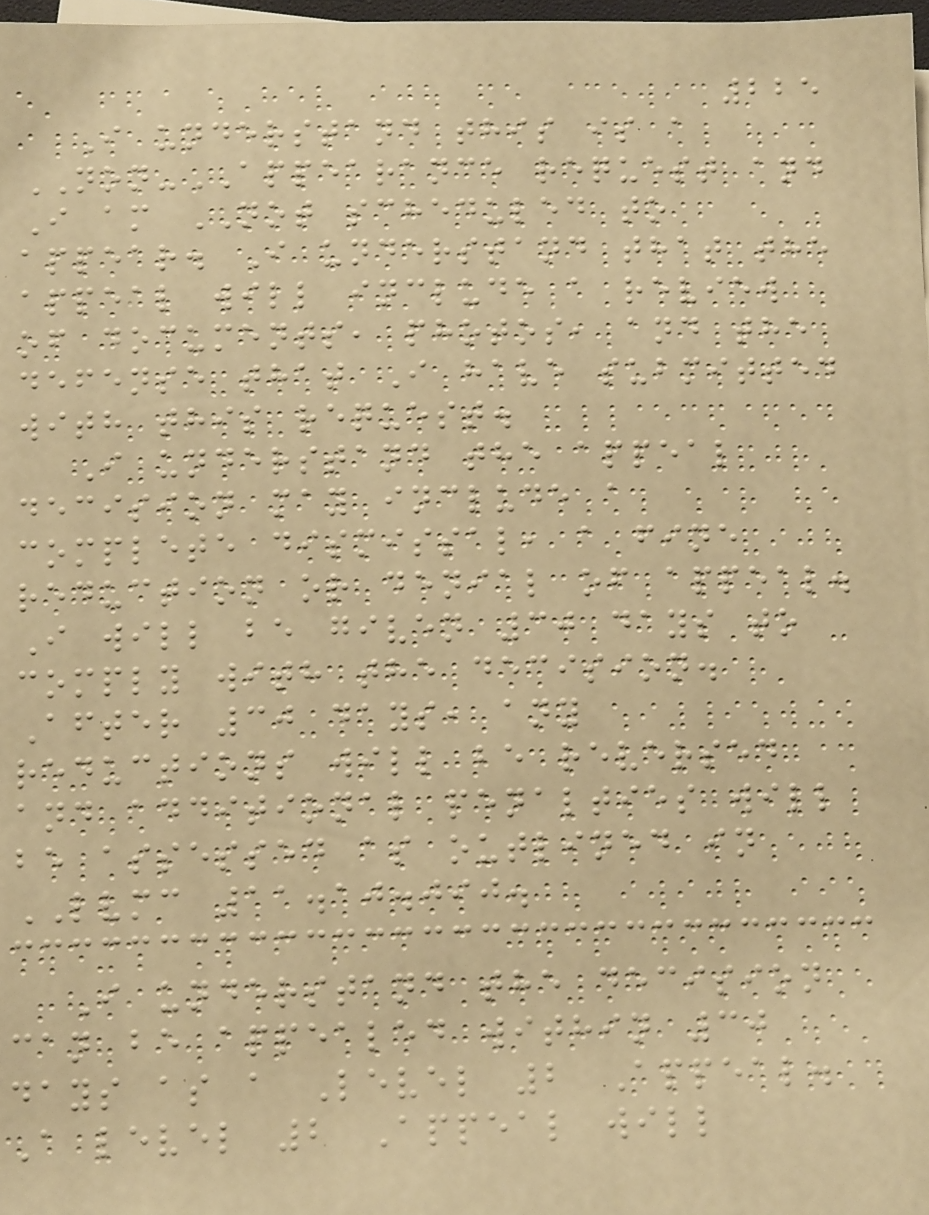225
I understand this is a
NON-APPEARANCE request and
I am NOT scheduled to
appear. I understand that the
appeal will include a review
of documents, photos, and the
defense that I have submitted
with this request.
I understand the appeal
decision may include a
complete dismissal, a fine
reduction or denial of appeal.
I will be given 30 days to
comply with the decision.
After 30 days, any
reductions will be reversed
and additional penalties will
be assessed as outlined in
LVMC 11.10.090.
I understand the decision
can be appealed within 30
days as a Level 2 Appeal.
A level 2 Appeal will
